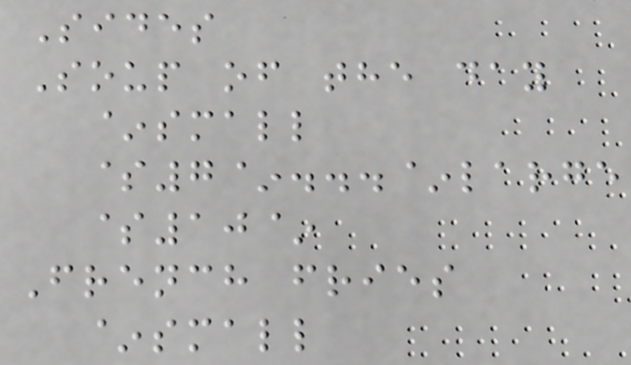Sides
Soup of the day
~small
$7~...~large
$10~
French fries
~small
